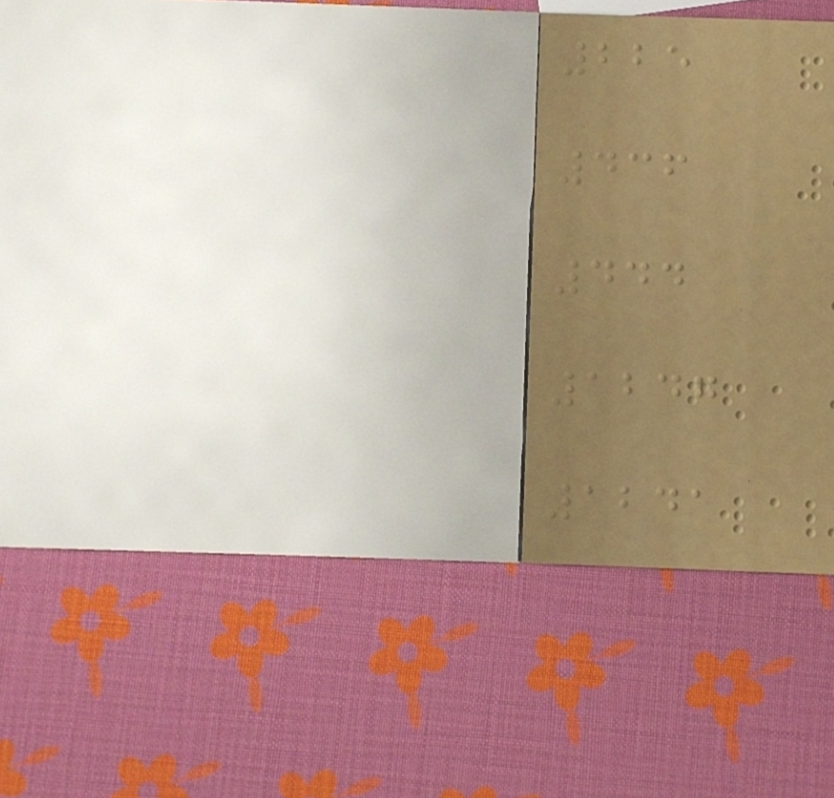225
436
444
1247
1241
